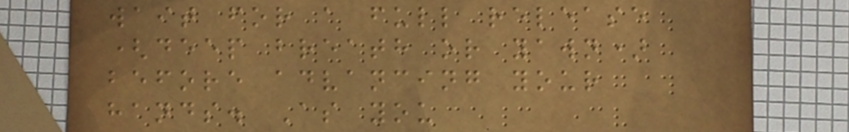wait for a full release
(deep breath or yawn)
before advancing your
hands. As you
